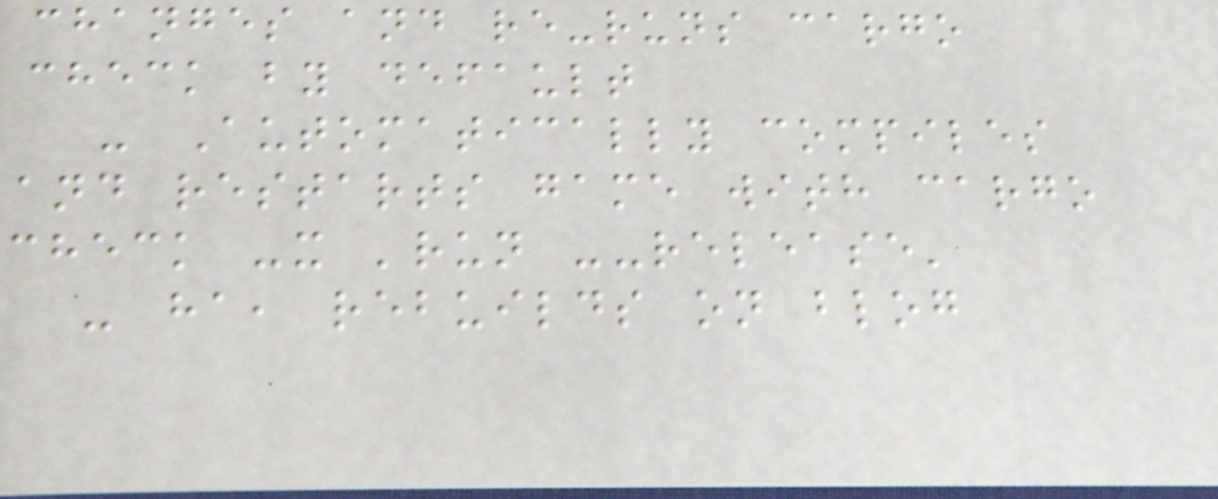changes and re-runs cargo
check by default
- Automatically compiles
and restarts game with cargo
check -x 'run --release'
- ha, rebuilds on blog
